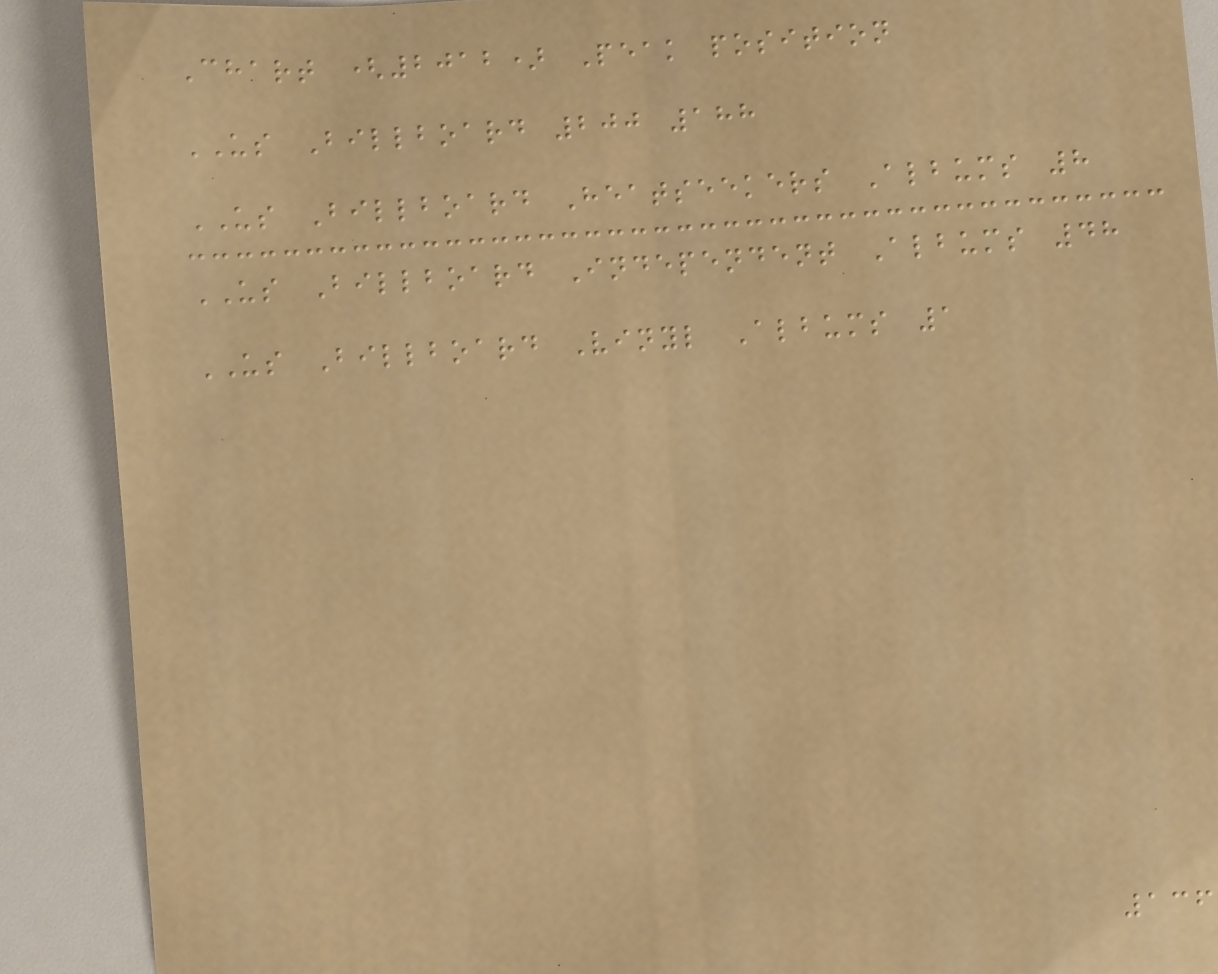Chart (2012) Peak position
US Billboard 200 188
US Billboard Heatseekers Albums 8
US Billboard Independent Albums 48
US Billboard Vinyl Albums 1
136
